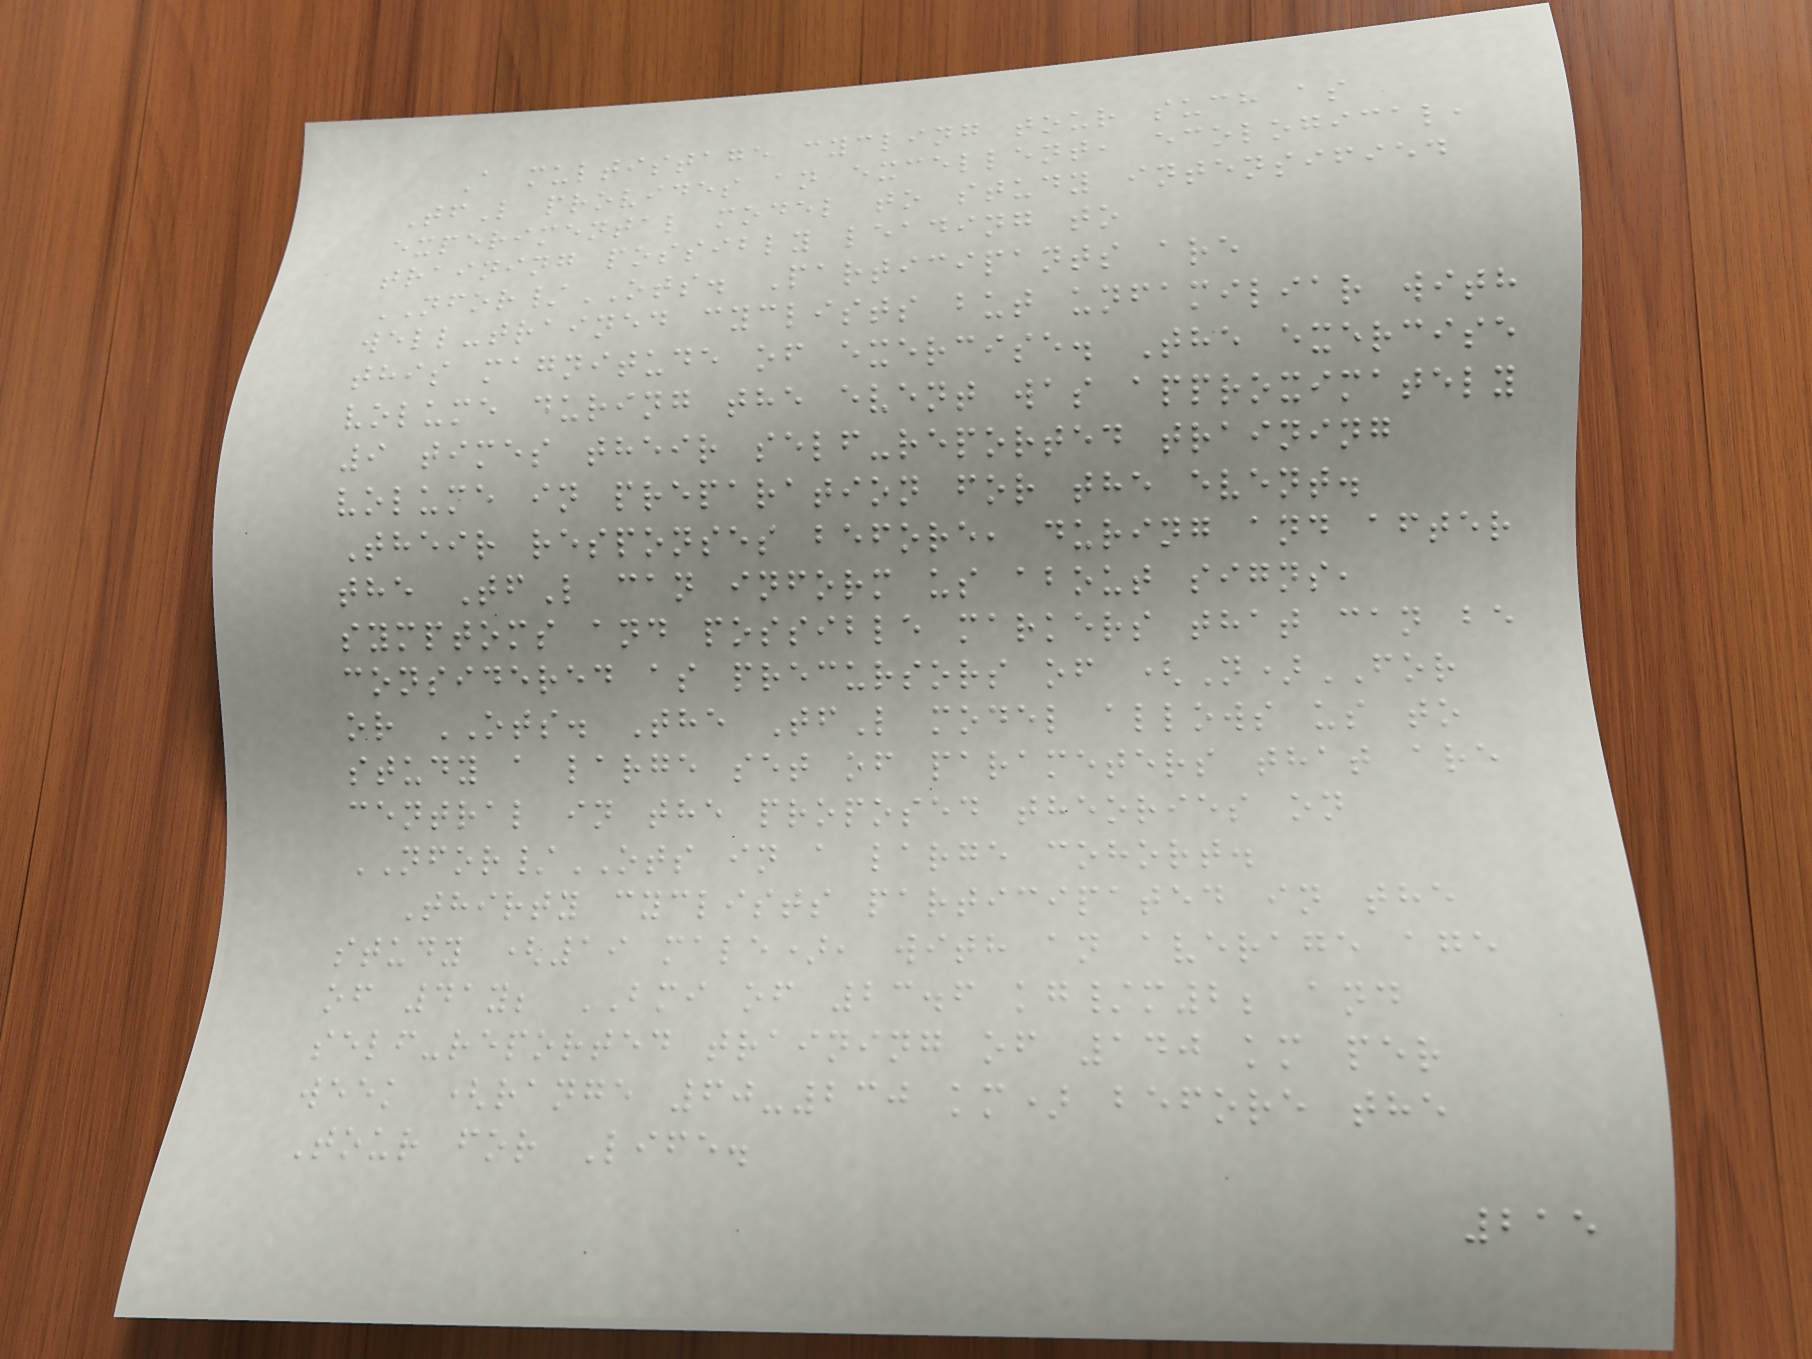A multistage cycling tour such as
TfL provides an excellent, ecological,
experimental model to study intensified
training possibly leading to
NFOR/OTS. Participants are
well-trained cyclists but unfamiliar with
this magnitude of exercise. The exercise
volume during the event was approximately
9 times their self-reported training
volume in preparation for the event.
Their responses before, during and after
the TfL can inform us about signs,
symptoms and possible markers that can be
considered as precursors of (N)FOR
or OTS. The TfL model allows us to
study a large set of parameters that are
central in the proposed theories on
NFOR/OTS in a large cohort.
Thirty cyclists participated in the
study (19 male), with an average age
of 41y; BMI of 23.6 kg/m2; and
self-reported training of 140 km per
week (range 60-230 km) before the
Tour for Life.
215
